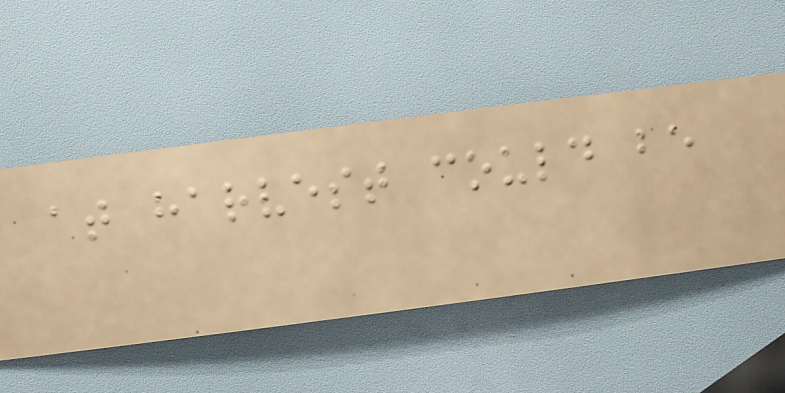at harvest could be
